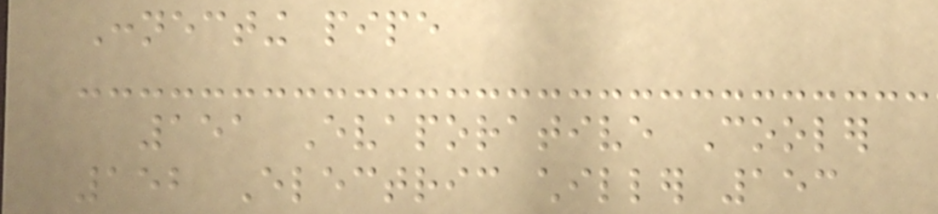Connecting pipe
151 Evaporative Cooler
152 Electric chiller 153
